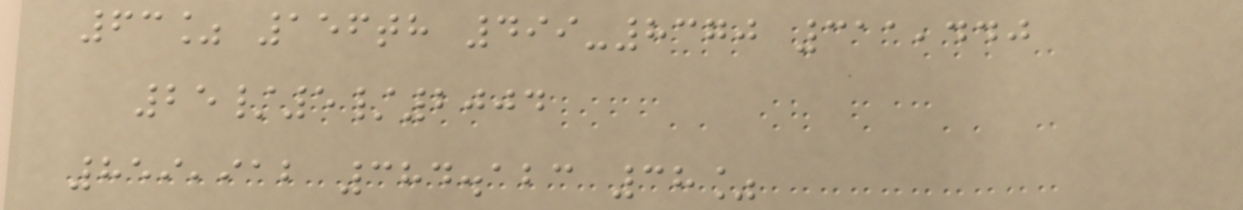63% 156th 499-8370 311,440
25/5/2004
859,912 384.123 38%
